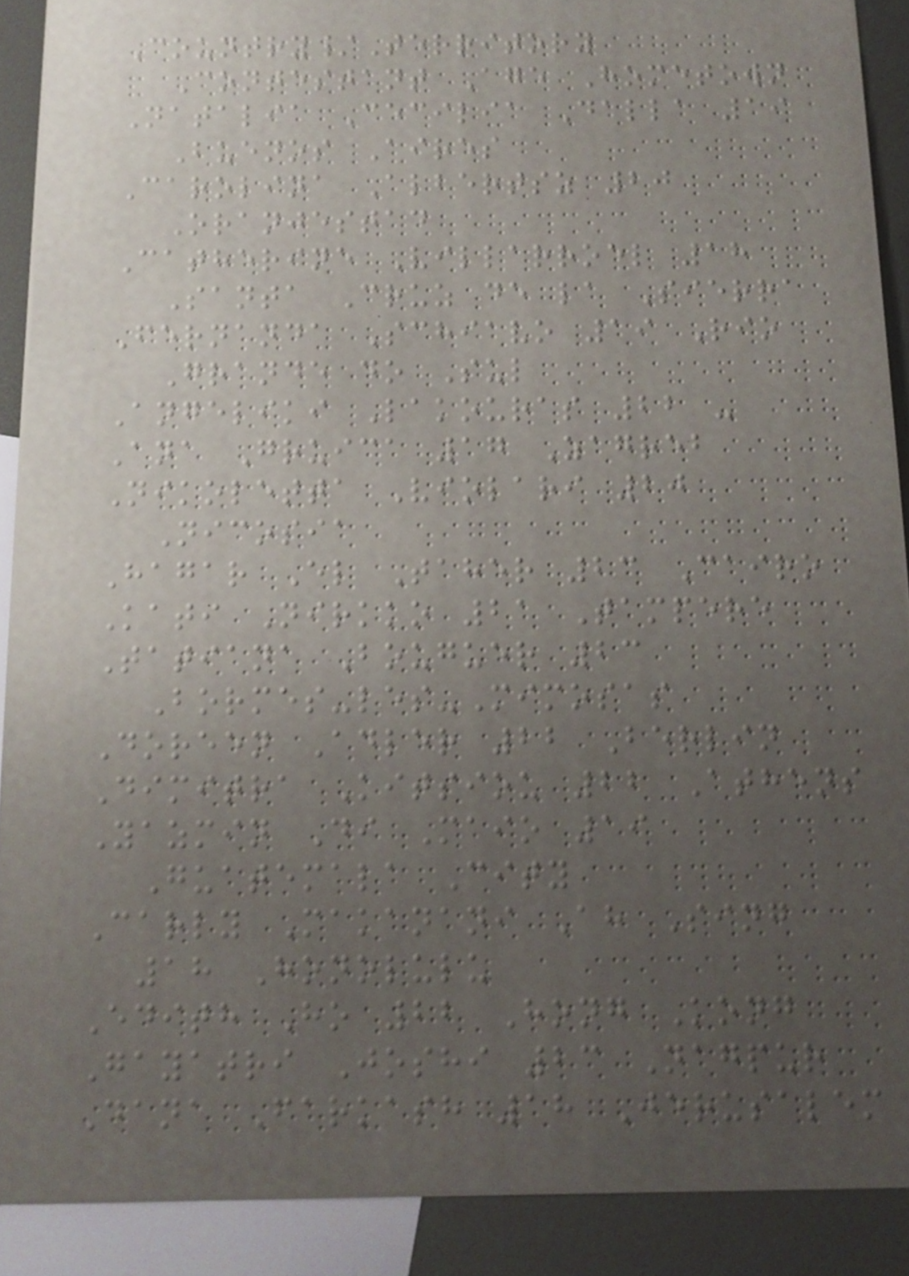Country/Territory
Contestant Age Hometown
Natalia Cecilia Dalla 19
Buenos Aires
Carolina Albertsz 20
Oranjestad
Catherine Villarroel 18
Santa Cruz de la Sierra
Fernanda Schiavo 19 Rio
Grande do Sul
Angeliki Lakouras 22 -
Ana Gruica 17 Zagreb
Nikoletta Violari 20
Nicosia
Hagar El Taher 23 Cairo
Kati Nirkko 21 Tampere
Tatiana Bouguer 23
Bormes-les-Mimosas
Doreen Adler 22 Berlin
Dimitra Kitsiou 22 Athens
Yazmin Di Maio 19
Guatemala City
Carly Makanani Ah Sing
18 Honolulu
Edith Ho 22 Hong Kong
Gayatri Joshi 23 Nagpur
Dana Farkash 18 Jerusalem
